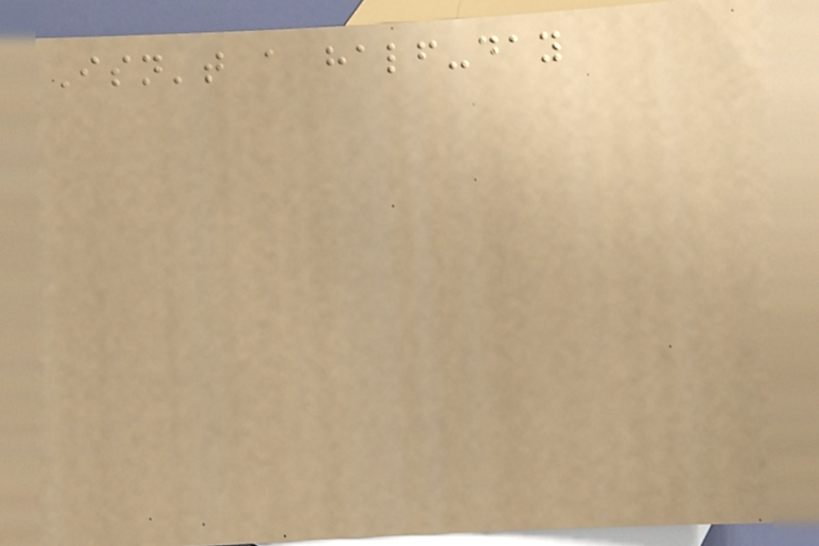Isn't a half-day
